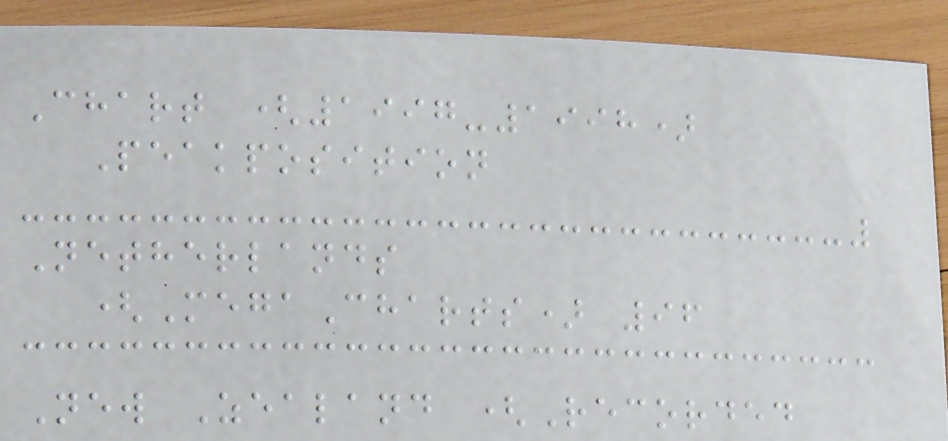Chart (1997-1998)
Peakposition
Netherlands
(MegaCharts) 96
New Zealand (Recorded
